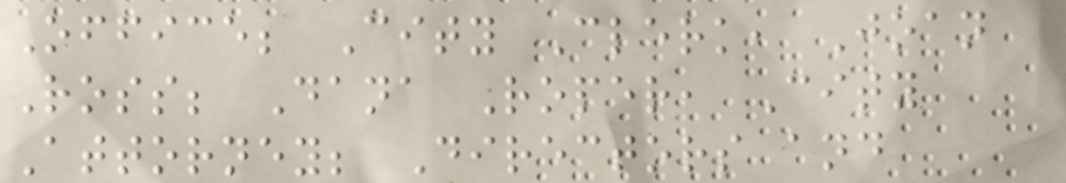Office; City Clerk, Joan
Ross; Dana Roper, City
Attorney; Directors and
